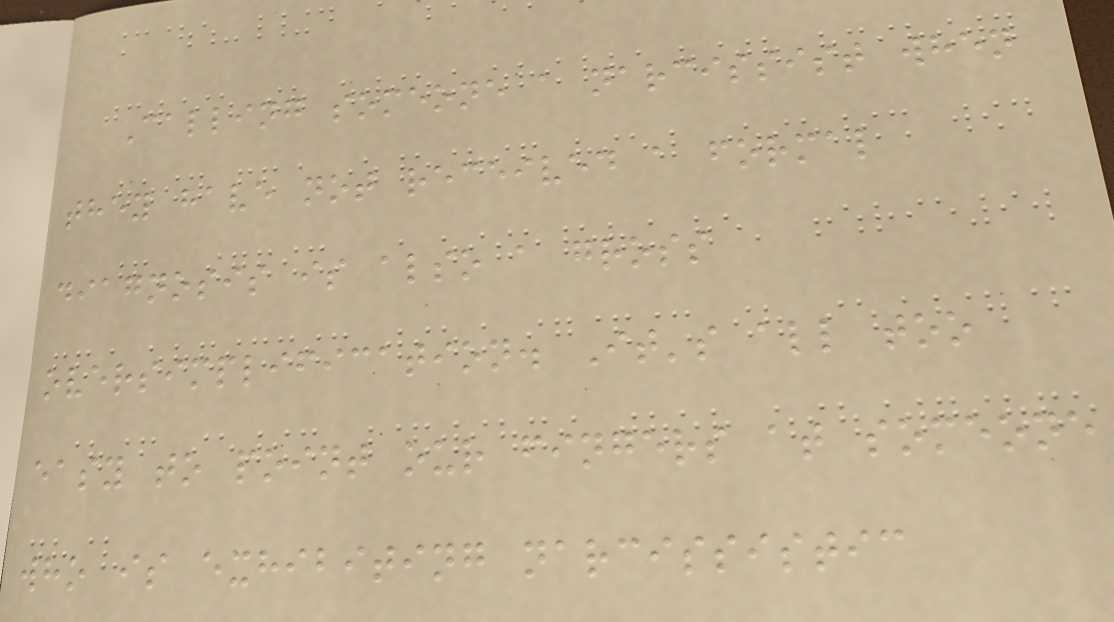Calling someone a narcissist when
they have not received a formal
diagnosis is also a gross
oversimplification. It's all too
easy to point our fingers at someone
who is exhibiting narcissistic
